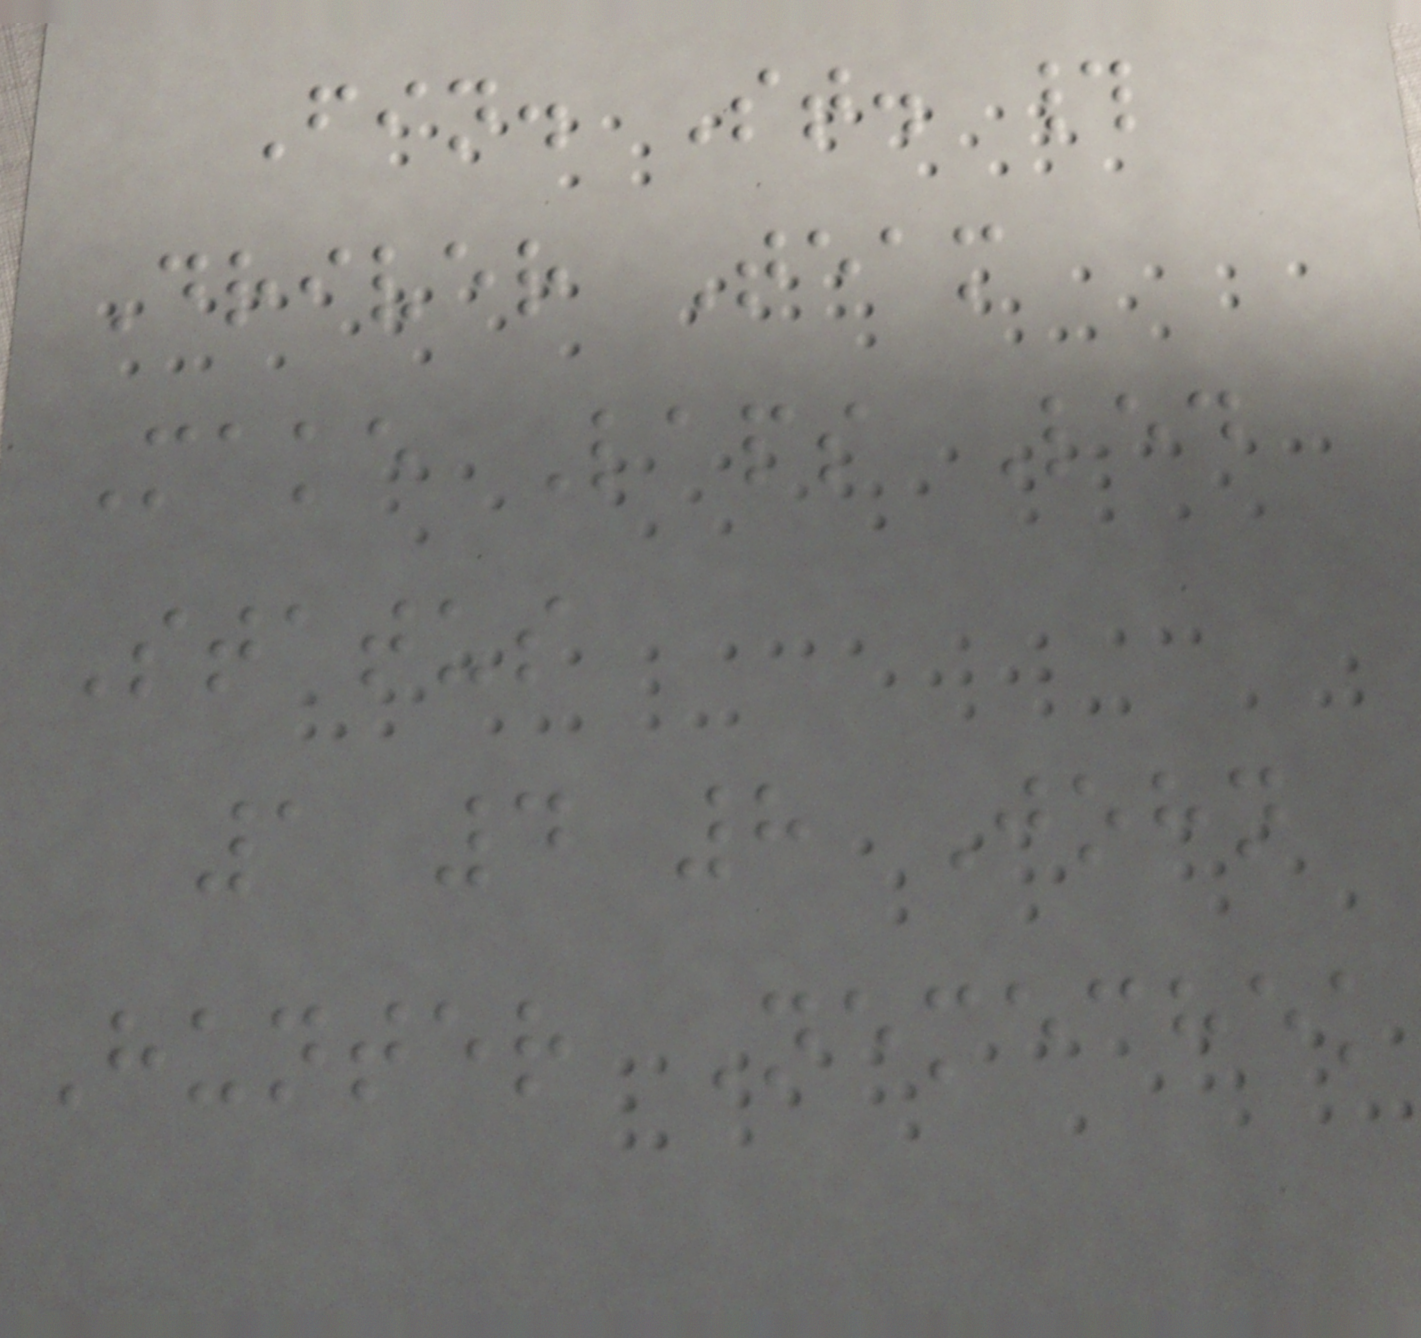Fin. St. #
Driver Team
Make Laps Led
Status
1 4 8 John
Hunter Nemechek
